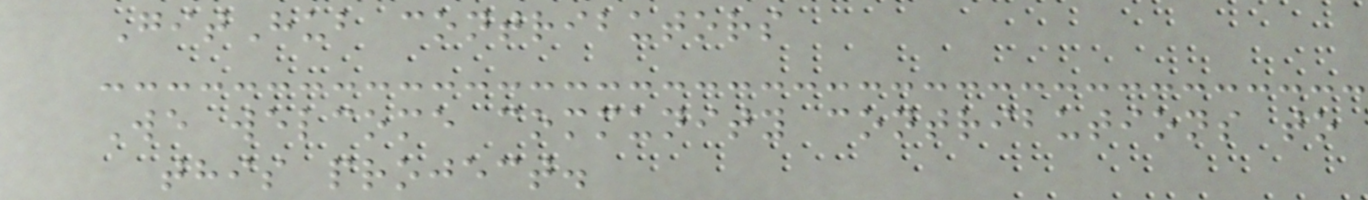GitHub contributors
We welcome community contributions to
this project.
